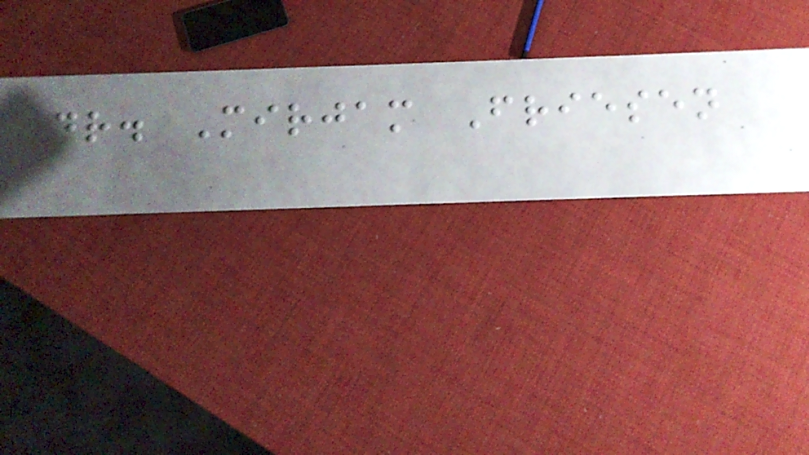Dr. Mirjam Friesen
